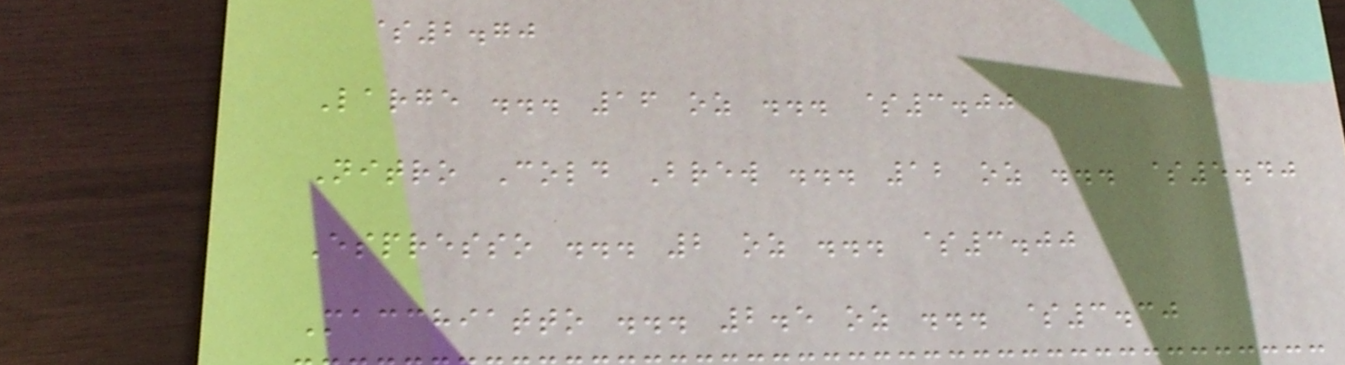$2.70
Large ... 16 oz ... $3.00
Nitro Cold Brew ... 12 oz ... $5.40
Espresso ... 2 oz ... $3.00
Macchiatto ... 2.5 oz ... $3.30
